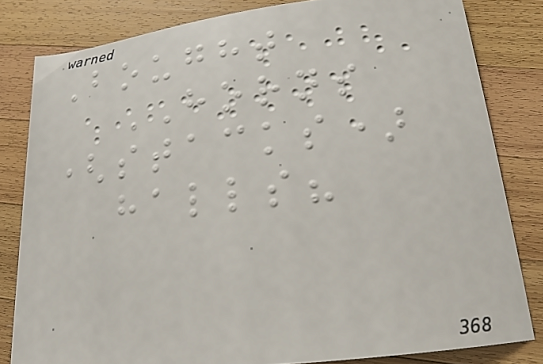Bought
HORNS
(stacks)
halls?
